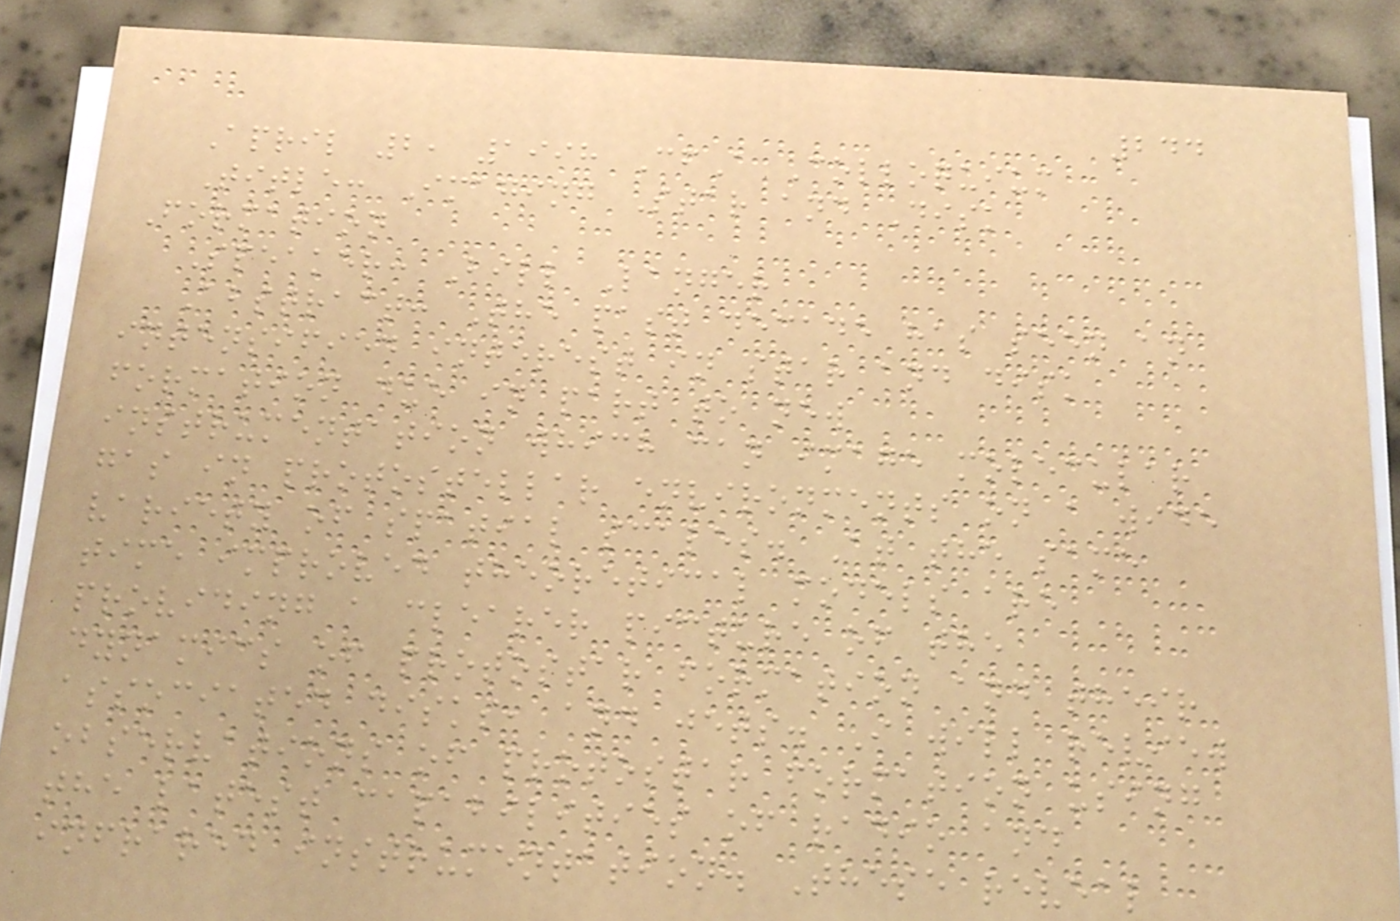244
April 2, 1998 CfA Colloquium
Title: Imaging Star and Disk
Formation
Speaker: Bill Langer
Abstract: The past decade has seen an
intensified interest in star and disk
formation due in part to new
instrumentation which can image molecular
gas in protostellar environments on a wide
variety of spatial scales. At the same
time improved theoretical models are
providing a clearer picture of the
dynamics of protostar formation and their
associated disks, and jets. I will review
observations of protostar formation using
the latest capabilities of radio and
infrared instrumentation. These reveal
